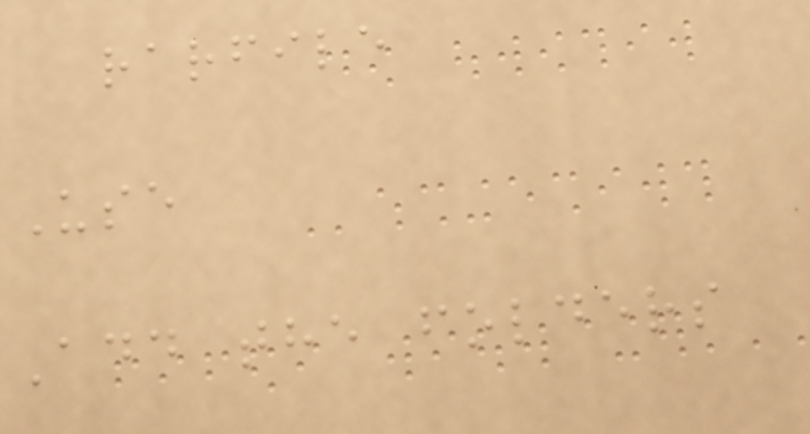rarfile
Use
Add the folders
